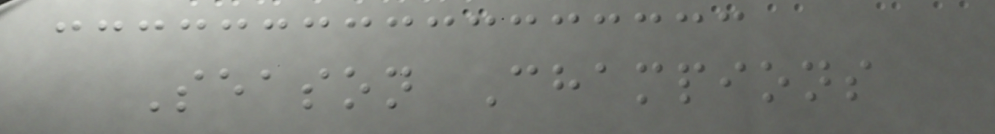Season Champions
